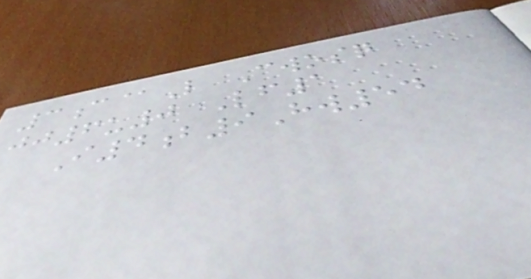3c@L Cwosq
jj6u0 Lf1
I4b9Hw54
